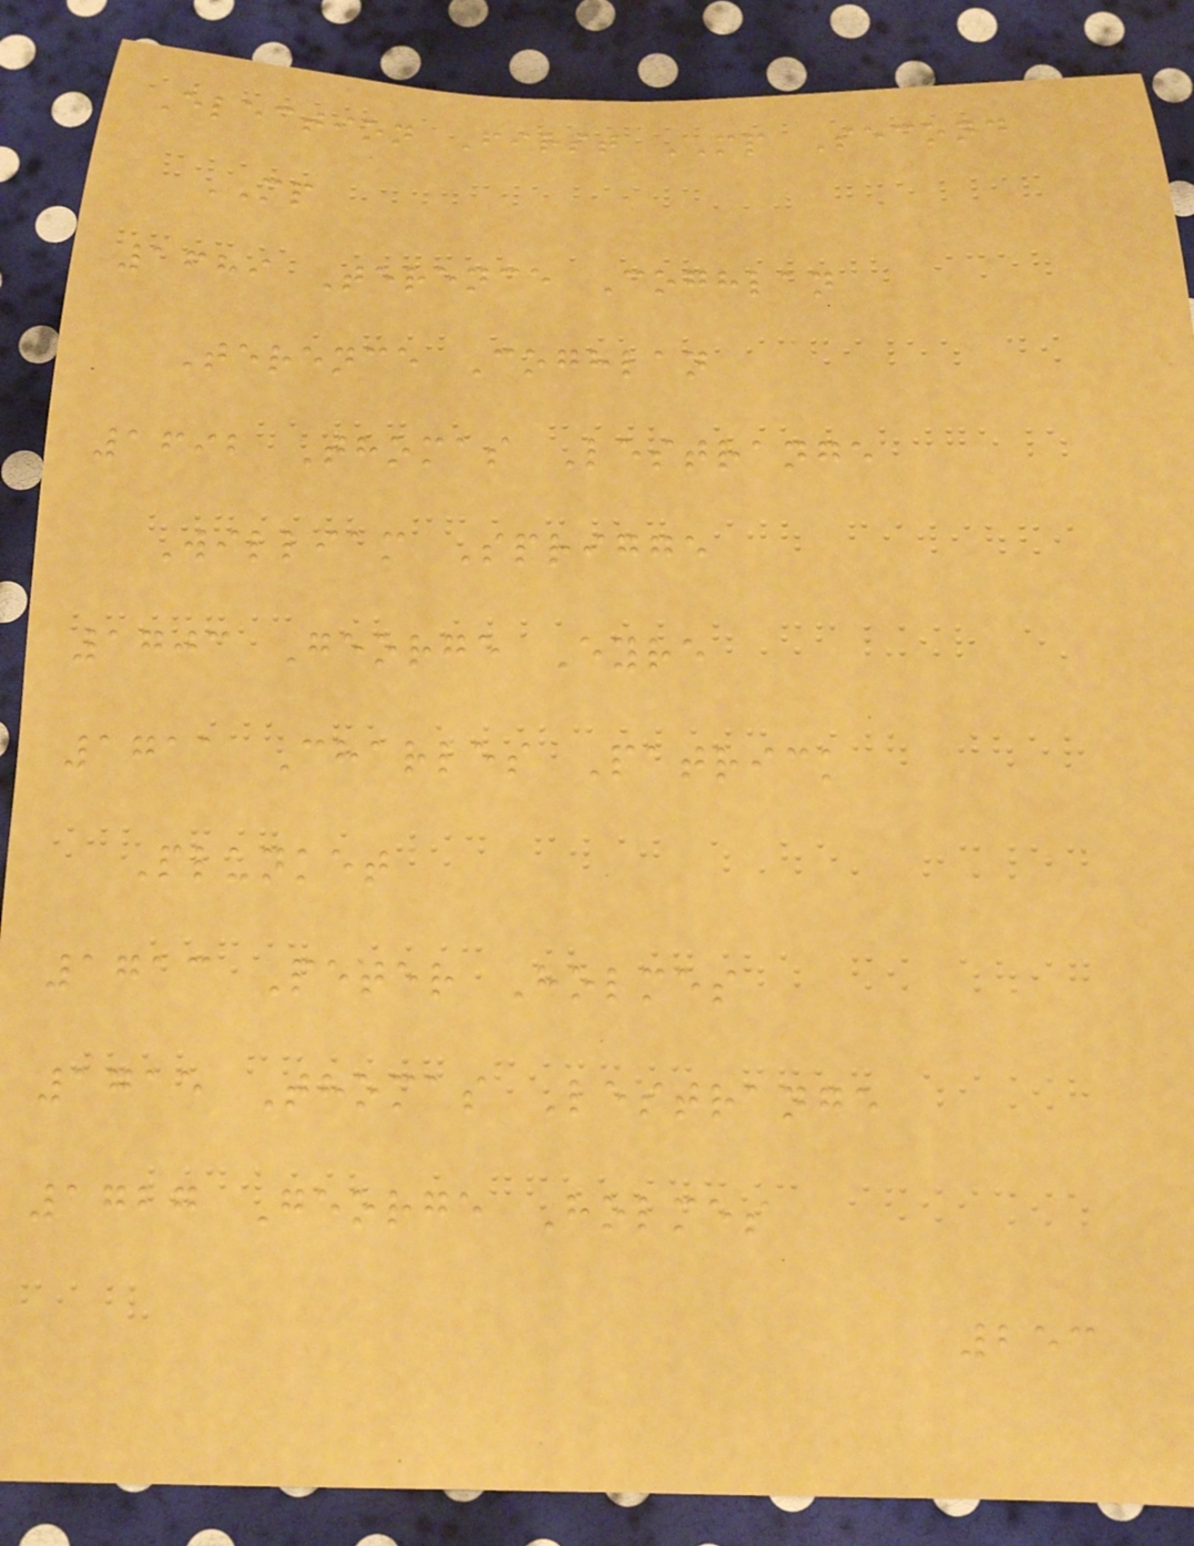Election First MP Second
MP
1689 Terence Coghlan
Terence Coghlan
1692 Thomas Lestrange
William Sprigge
1703 George Eyre
1711 Charles Patrick
Plunket
1713 Peter Holmes
1715 Thomas Lestrange
1727 George Holmes
253
